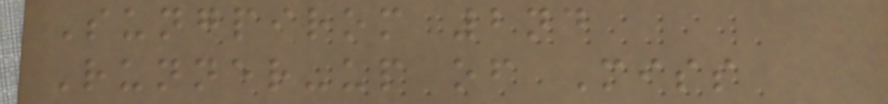Sungpirom 2nd
Runner-up of Miss
